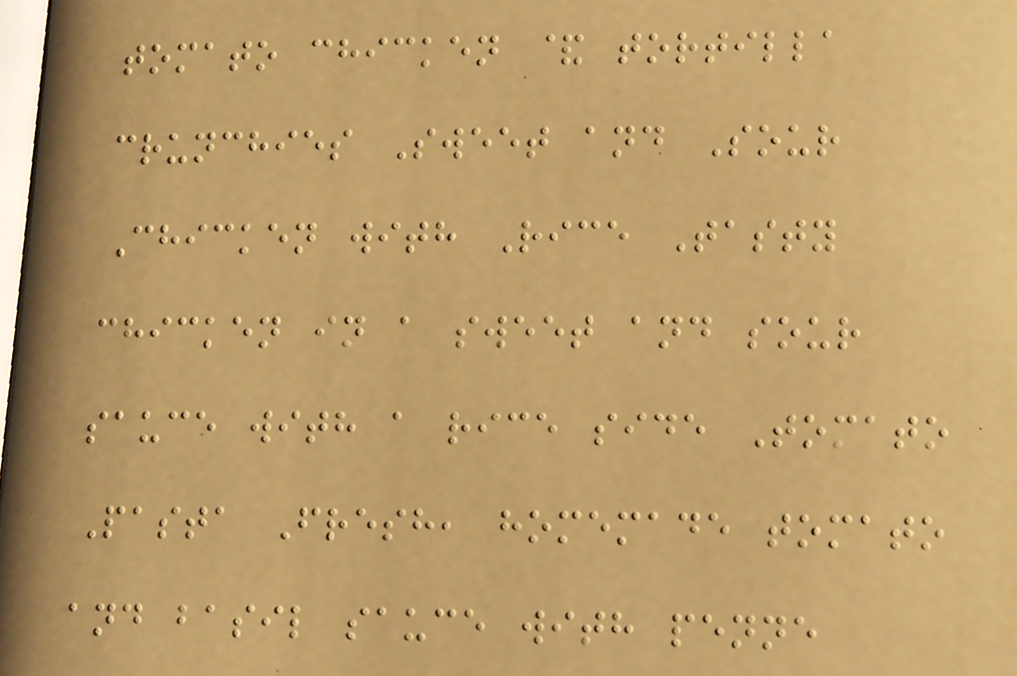tomato chicken & tortilla
crunchies Sweet and Sour
Chicken with Rice Tasty
chicken in a sweet and sour
sauce with a rice side Tomato
Pasta Fresh, homemade tomato
and basil sauce with penne
